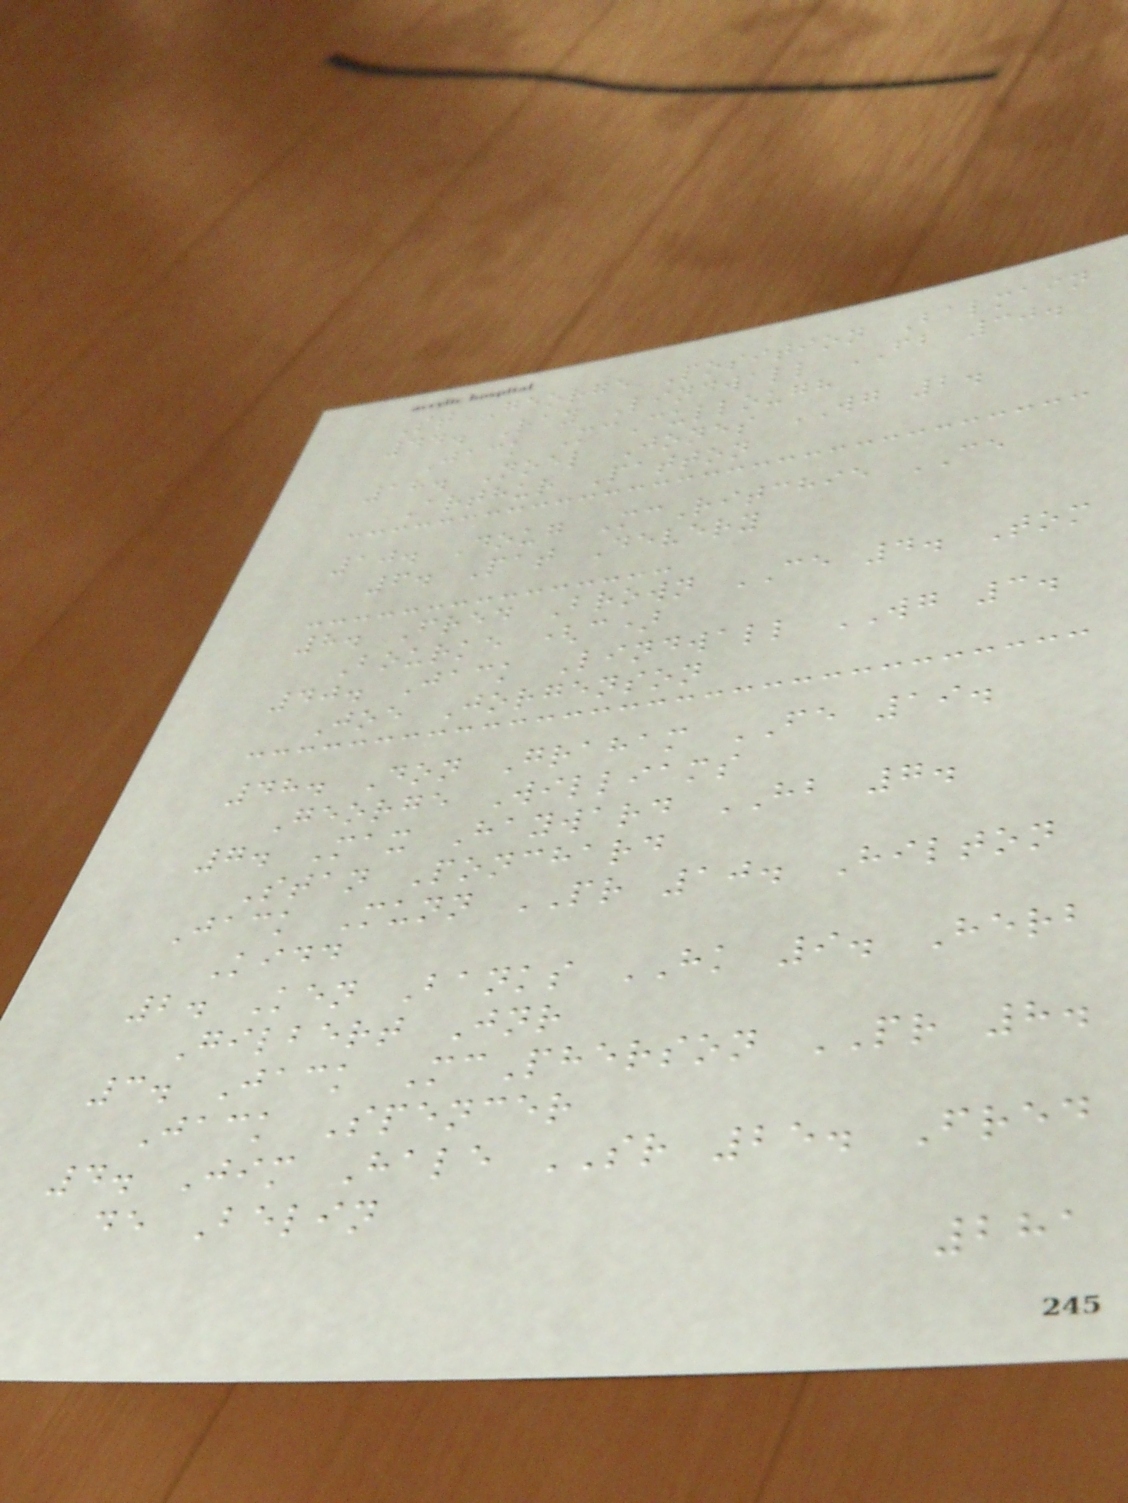St George Position Balmain
44. Ray Lindwall FB 30.
Jack McCullough
18. Noel Jones WG 2.
Arthur Patton
10. Doug McRitchie CE
6. Pat Devery
8. Fred Brown CE 4. Tom
Bourke (c)
40. Jack Lindwall WG 3.
Joe Jorgenson
48. Don Graham FE 19.
George Williams
7. Max Hayward HB 7.
Stan Ponchard
Jack Munn PR 10. Hilton
Kidd
2. Ken Banks HK 9. Herb
Gilbert Jnr
3. Jack McPherson PR 8.
Jack Spencer
4. Jim Hale SR 25. Fred
de Belin
281
